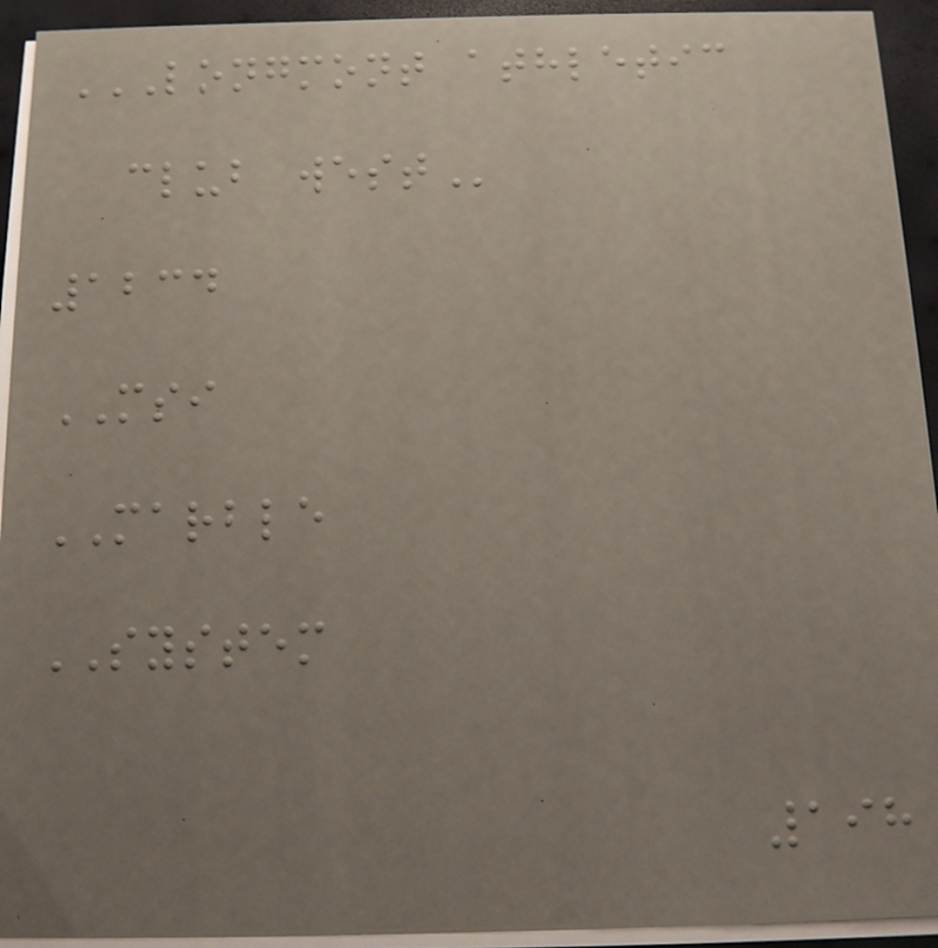LONGMONT ATHLETIC
CLUB WEST
1234
MSI
MARBLE
SYSTEM
198
